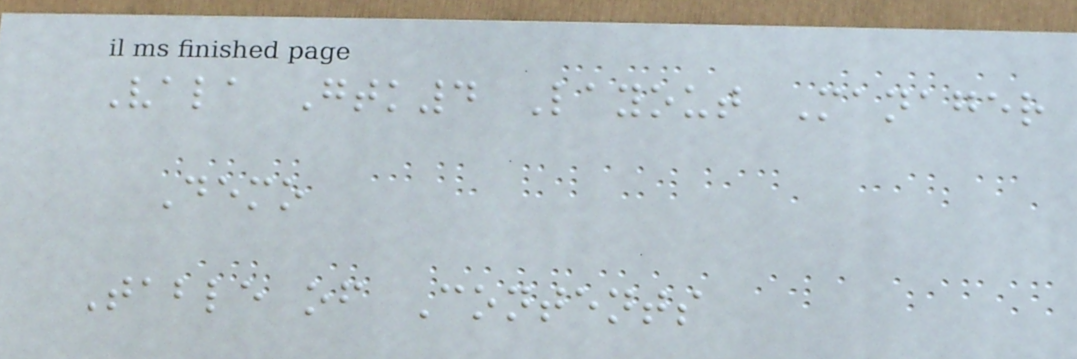Vala Gtk4 Layout Manager
Demo
Table of Contents
